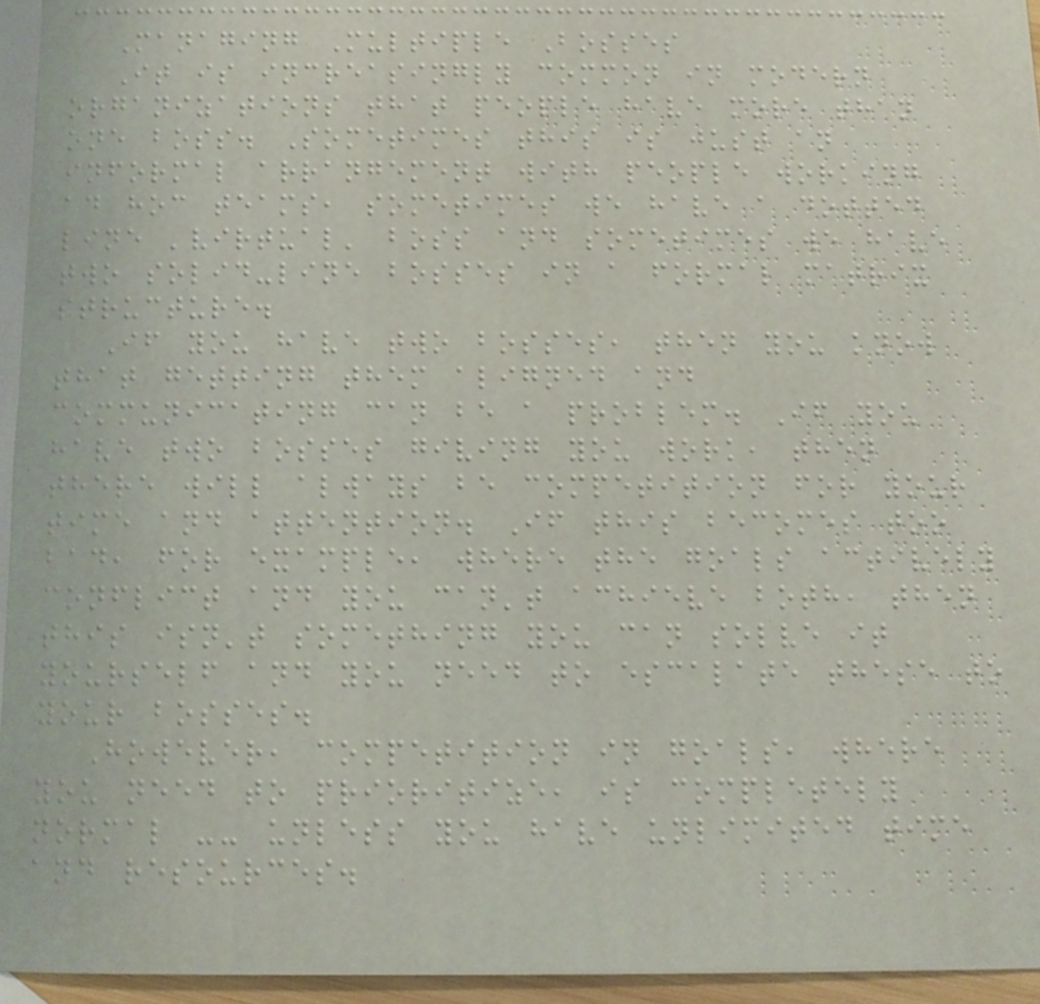Managing Multiple Bosses
It is increasingly common in modern
organizations that people have more than
one boss. Sometimes this is just an
informal arrangement with people working
ad hoc teams, sometimes we have a dotted
line 'virtual' boss and sometimes we have
two solid-line bosses in a formal matrix
structure.
If you have two bosses, then you know
that getting them aligned and
communicating can be a problem. If you
have two bosses giving you work, then
there will always be competition for your
time and attention. If this becomes too
bad, for example, where the goals actively
conflict and you can't achieve both, then
this isn't something you can solve it
yourself and you need to escalate these to
your bosses.
However, competition in goals, where
you need to prioritize, is completely
normal -- unless you have unlimited time
and resources.
